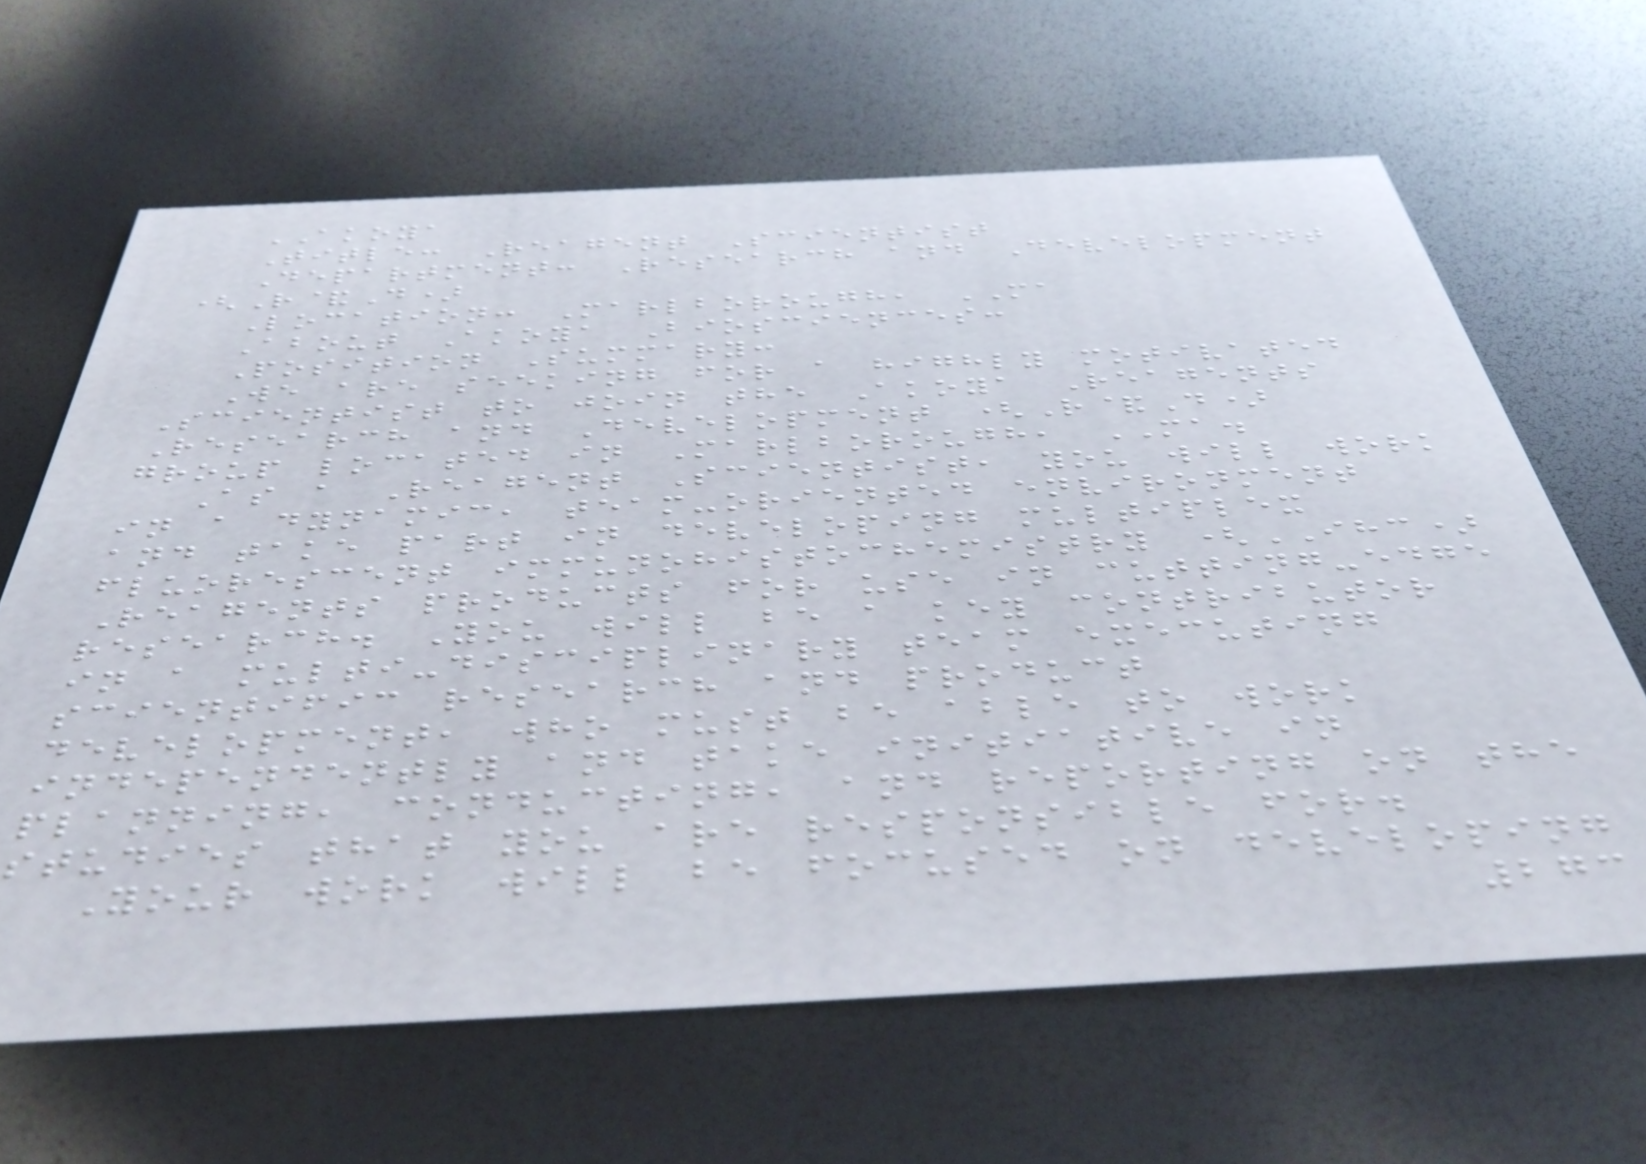AKOYA
Title: Reagent Scientist
Department: Research and Development
(R&D)
Location: Marlborough, MA
About Akoya Biosciences:
Position Summary:
We are seeking for a highly motivated
Scientist to join the Akoya Reagents
Research and Development (R&D)
group located in Marlborough, MA.
As a Reagent Scientist, you will work
in a dynamic, team-oriented environment
and take part in developing multiplex
fluorescent immunohistochemistry (IHC)
Reagents products for use in cutting-edge
research. You will be a key contributor
in a multi-disciplinary team executing
scientific research and product
development, who must be able to work
independently and take initiative in
planning, conducting, and reporting on the
studies that you are responsible for.
Your work will be focused on developing
273
